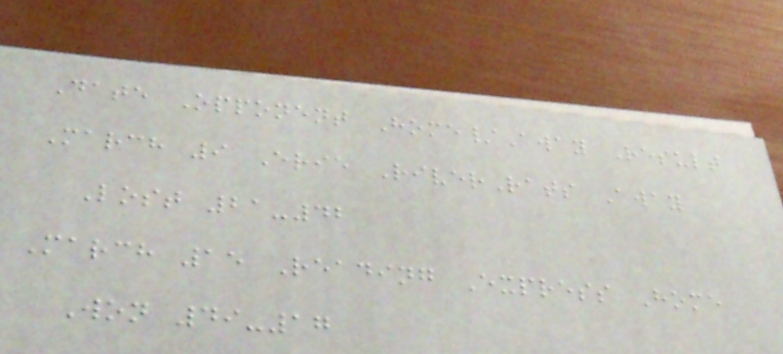Date Opponent Home/Away Result
March 9 Erie RiverRats Away
Lost 21-42
March 15 Reading Express Home
Won 49-17
